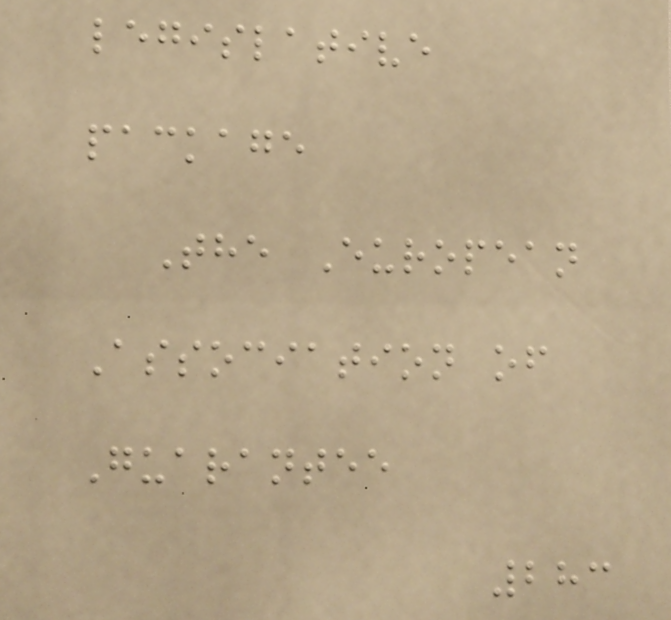legislative
package
The European
Association of
Guarantee
283
